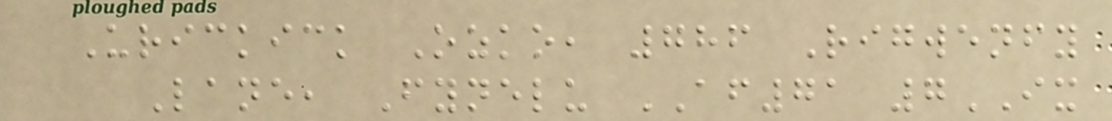Urickick Ozko, 786 Rigwenfy
Lane, Fynelu AF71 7IX
